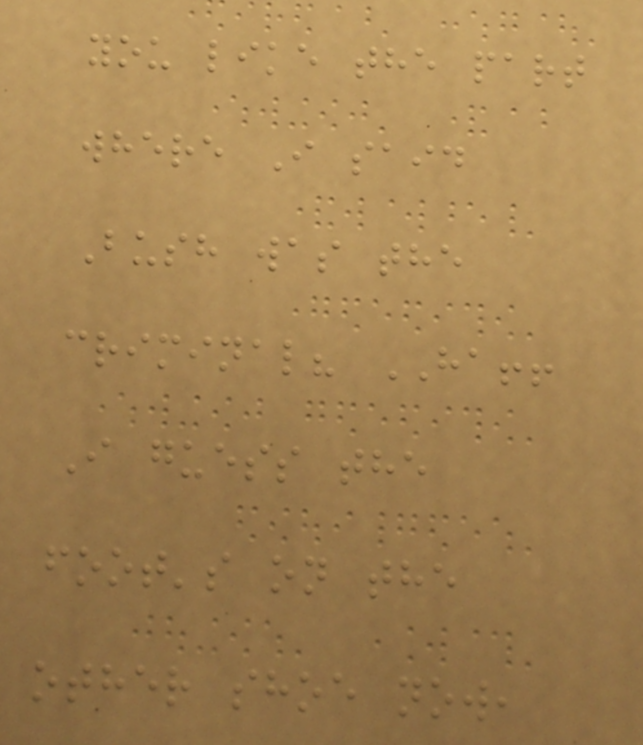you like the part
where I said
Bush was the
criminal? HA!!
I guess the
foot's on the
other shoe now,
